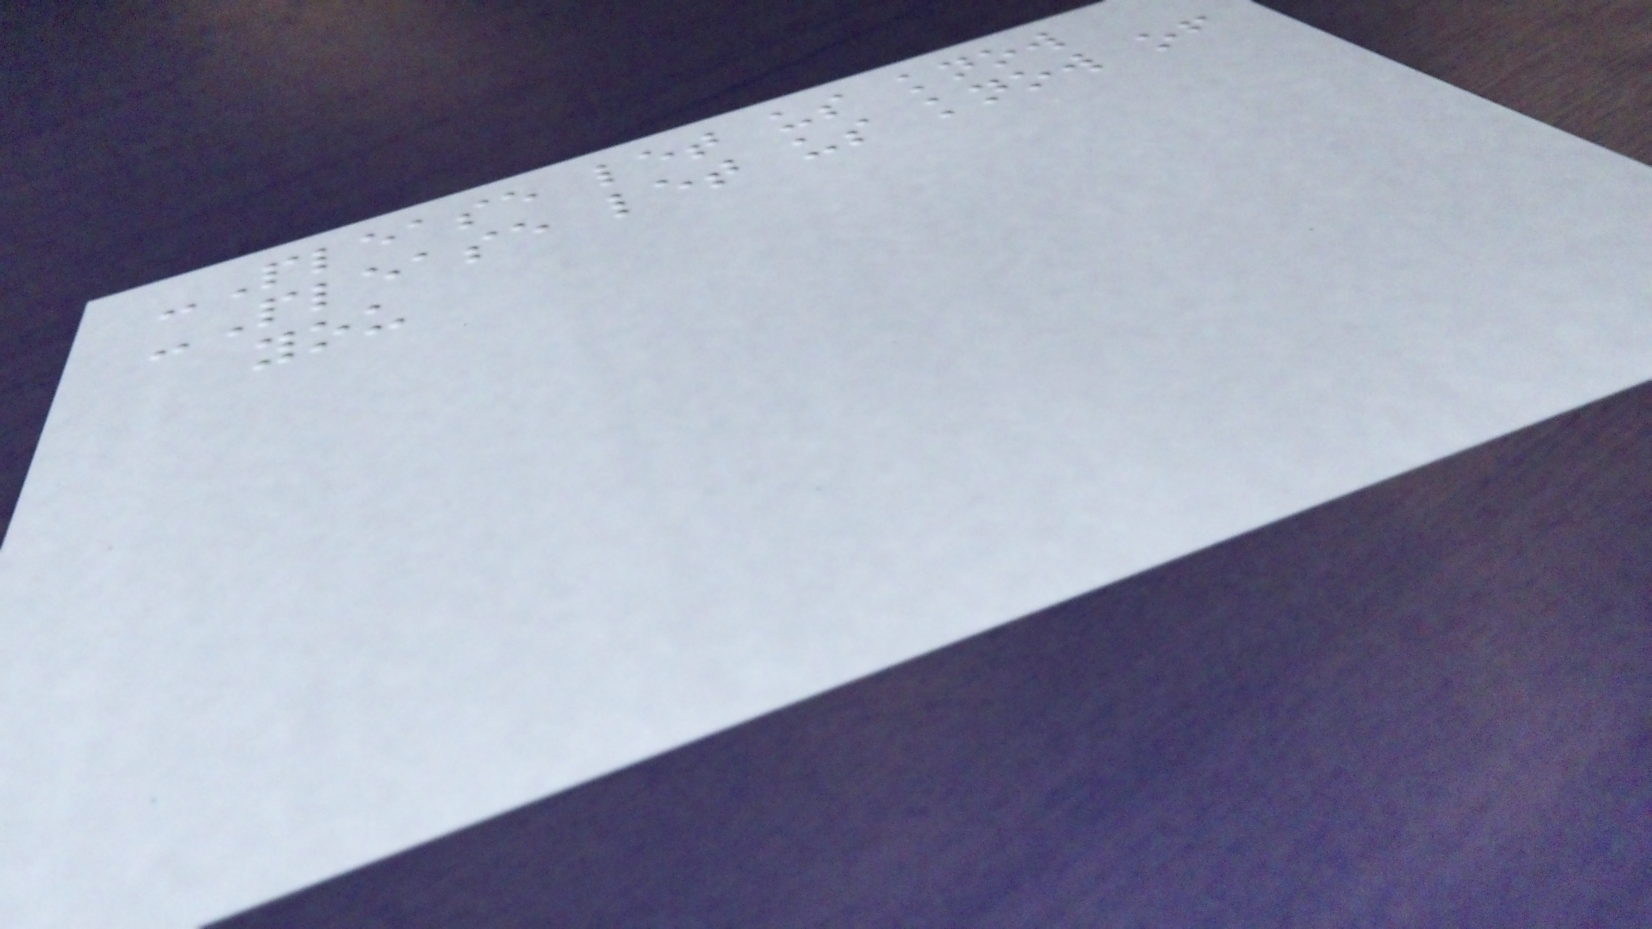-Please let us know
-Please let us know of
you
